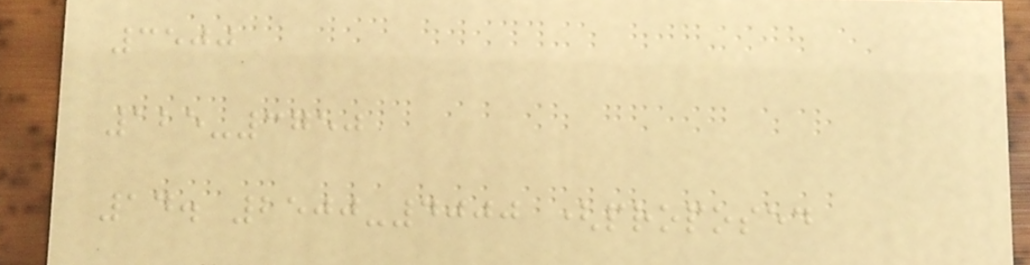3500
125-3750
14. 2500-4000 (proposed
